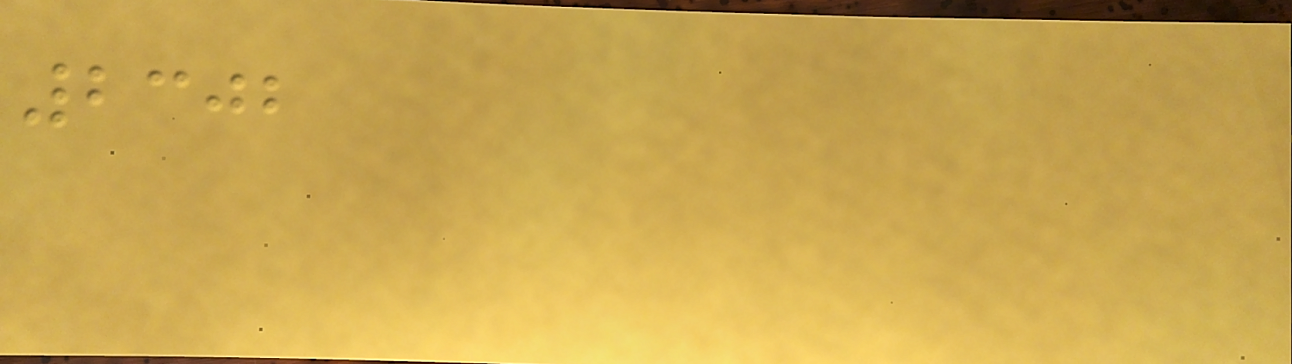2302
